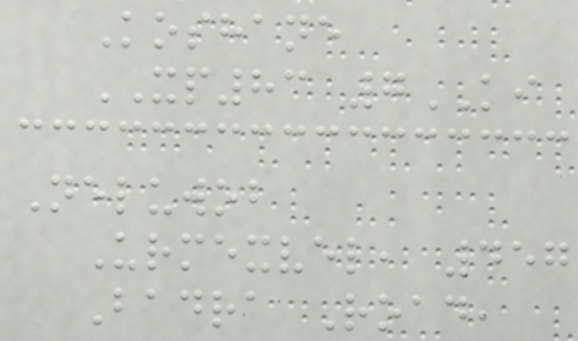Koshane
XP83 7KI
Neluwob
Urmexvel, 457
Badra Road,
